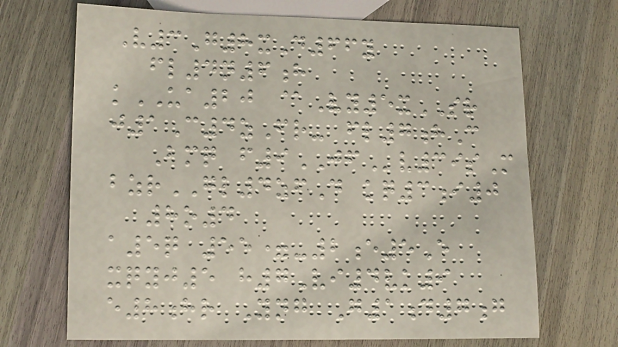V3G8xD66y
fl4n6h
kUA20 @Vy5xSR
j1C4zFr- fl7hC
Bmq f9JFv39sM
bzrGL4zfD kq3i0
8o4
a5q 55=-2e5E
xqyj5 h7Vi4vk9
e8hr Yng G1d7g
